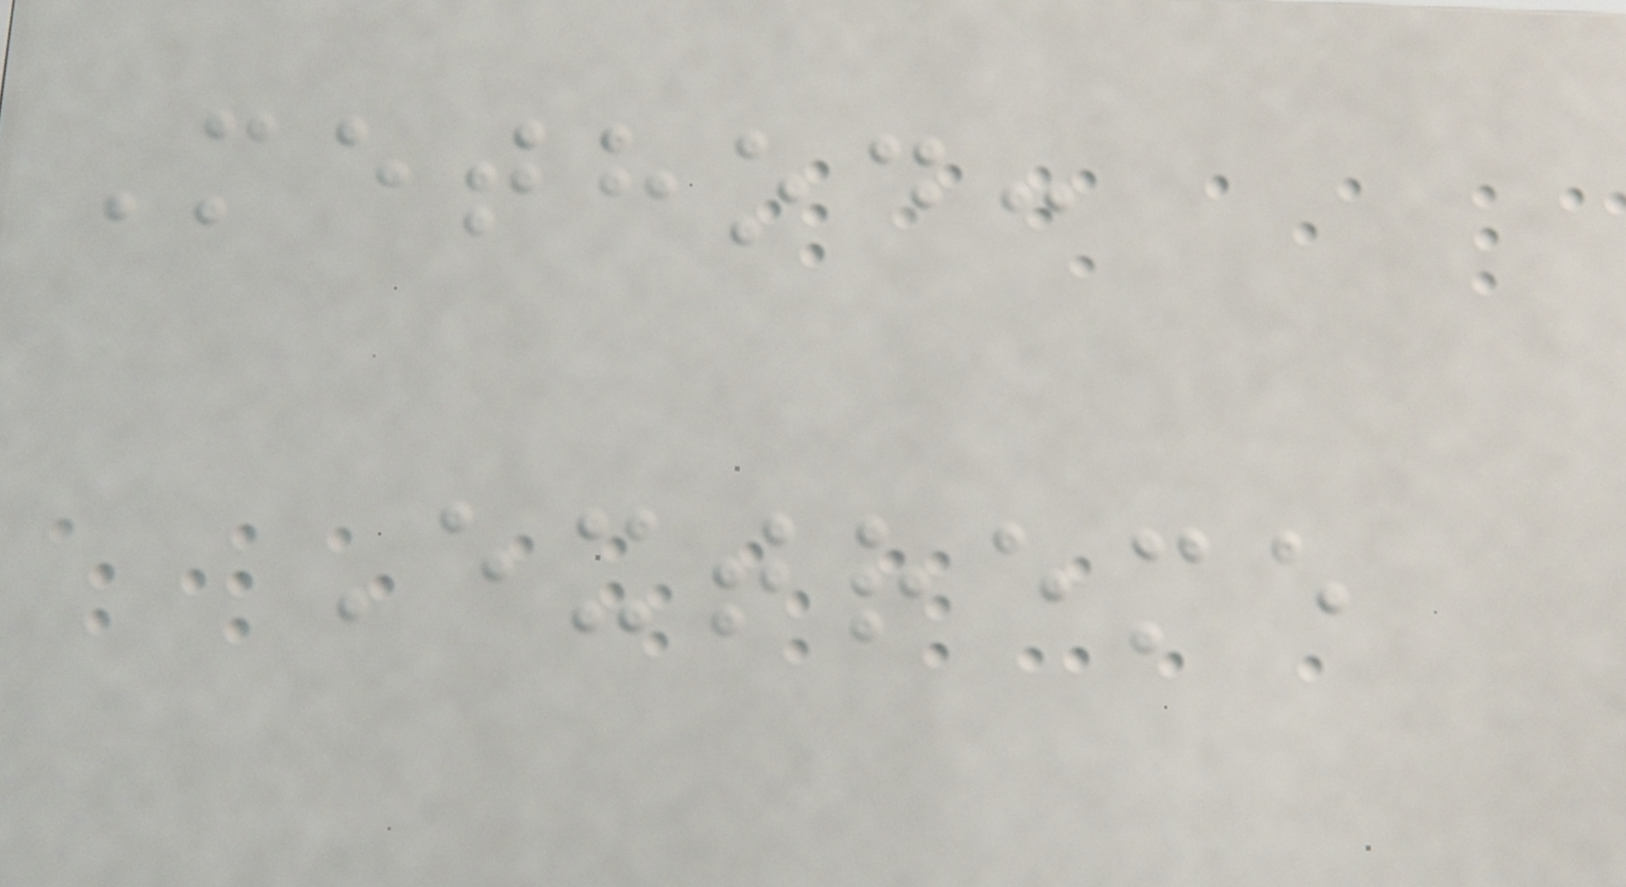Method:
Extreme
